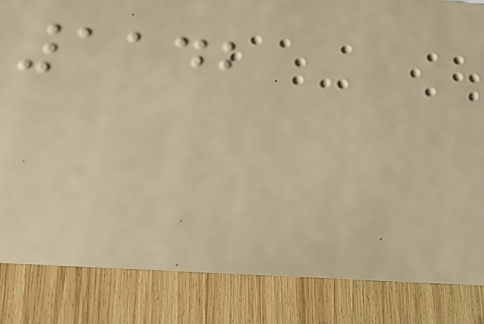1142
